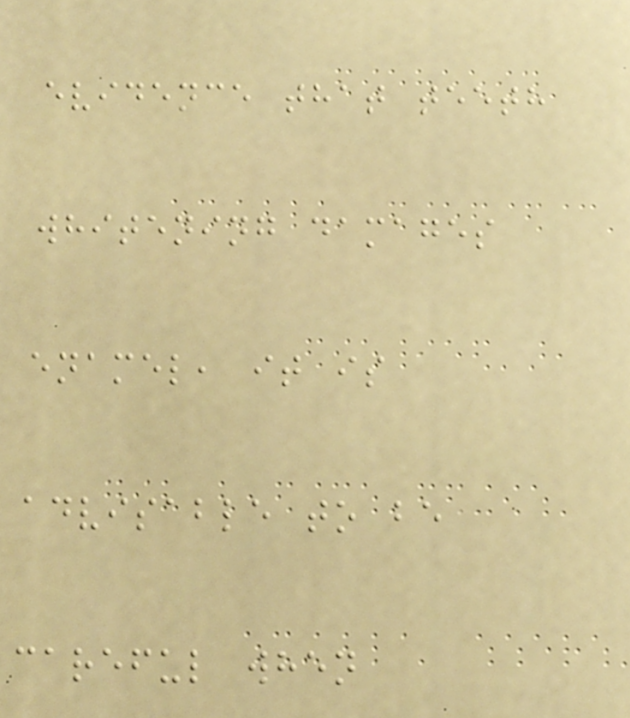evidence that teeth
whitening damages
enamel, it is
advisable to be
careful when
